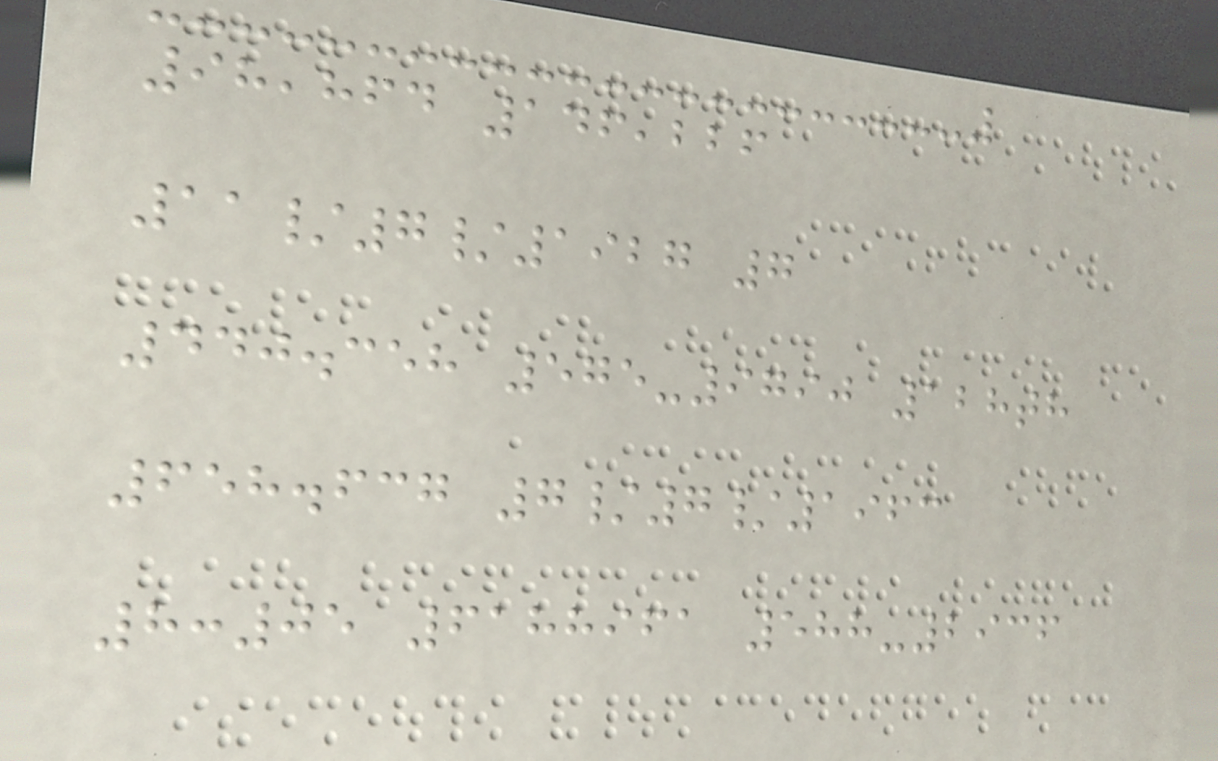98,864 146,226
11/7/1927 7
440.358 575-9790 128th
658.637 7/7/1963
8:05 6188961 588-2936
